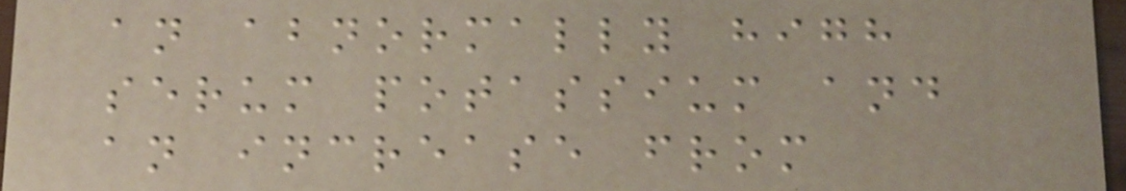an abnormally high
serum potassium and
an increase from
